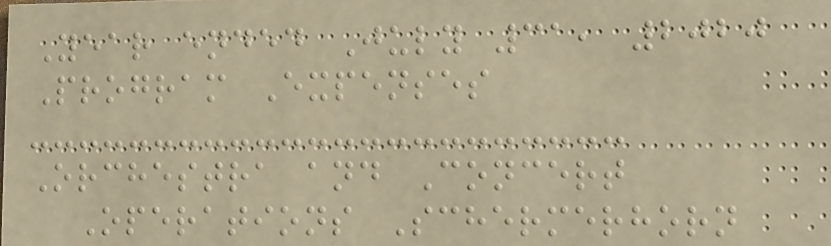Year ended July 31, 2020
Program Expenses
Orchestra and Concert
Operations Schermerhorn
